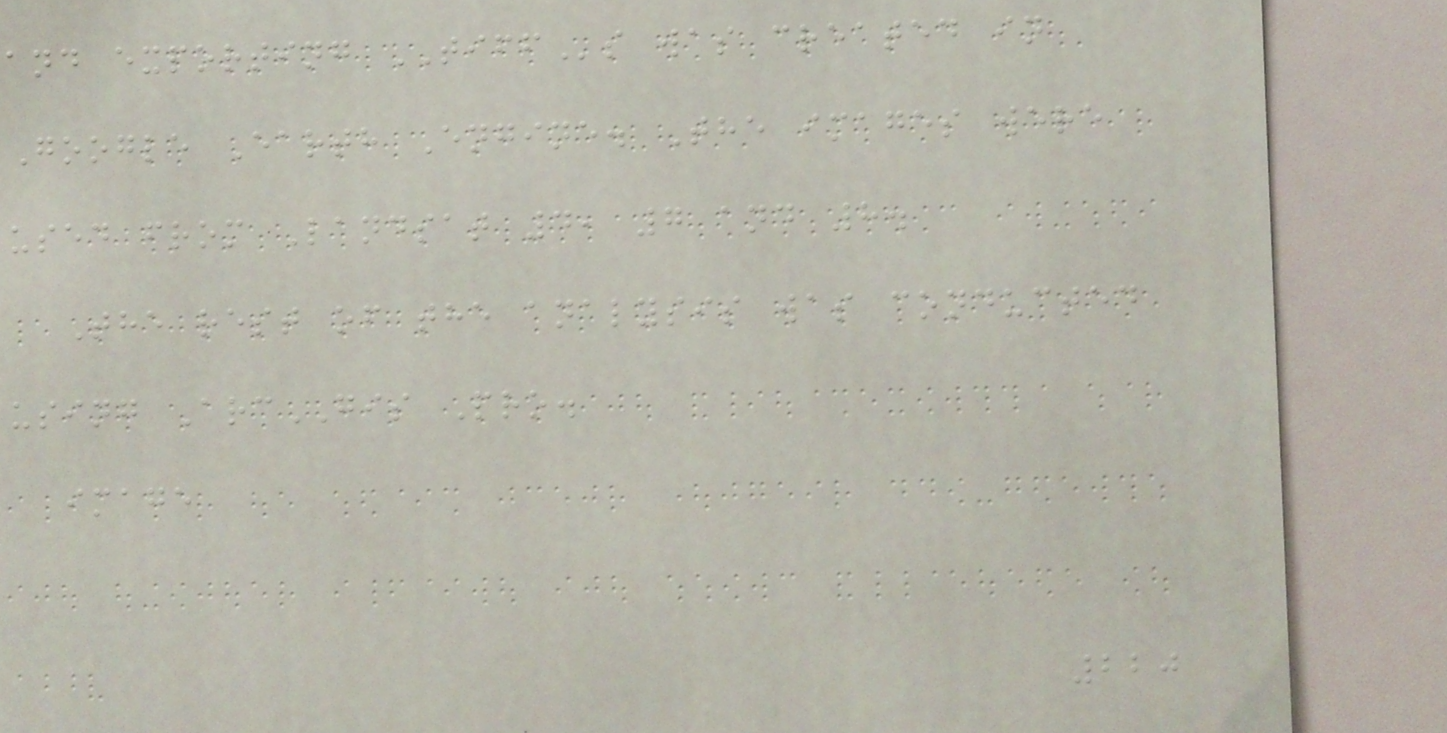and exporting TIFFs was created in
Google Earth Engine. The images were
used from Landsat 4, 7 and 8.
The rest of the analysis was conducted
using ArcGIS Pro.
image
220
